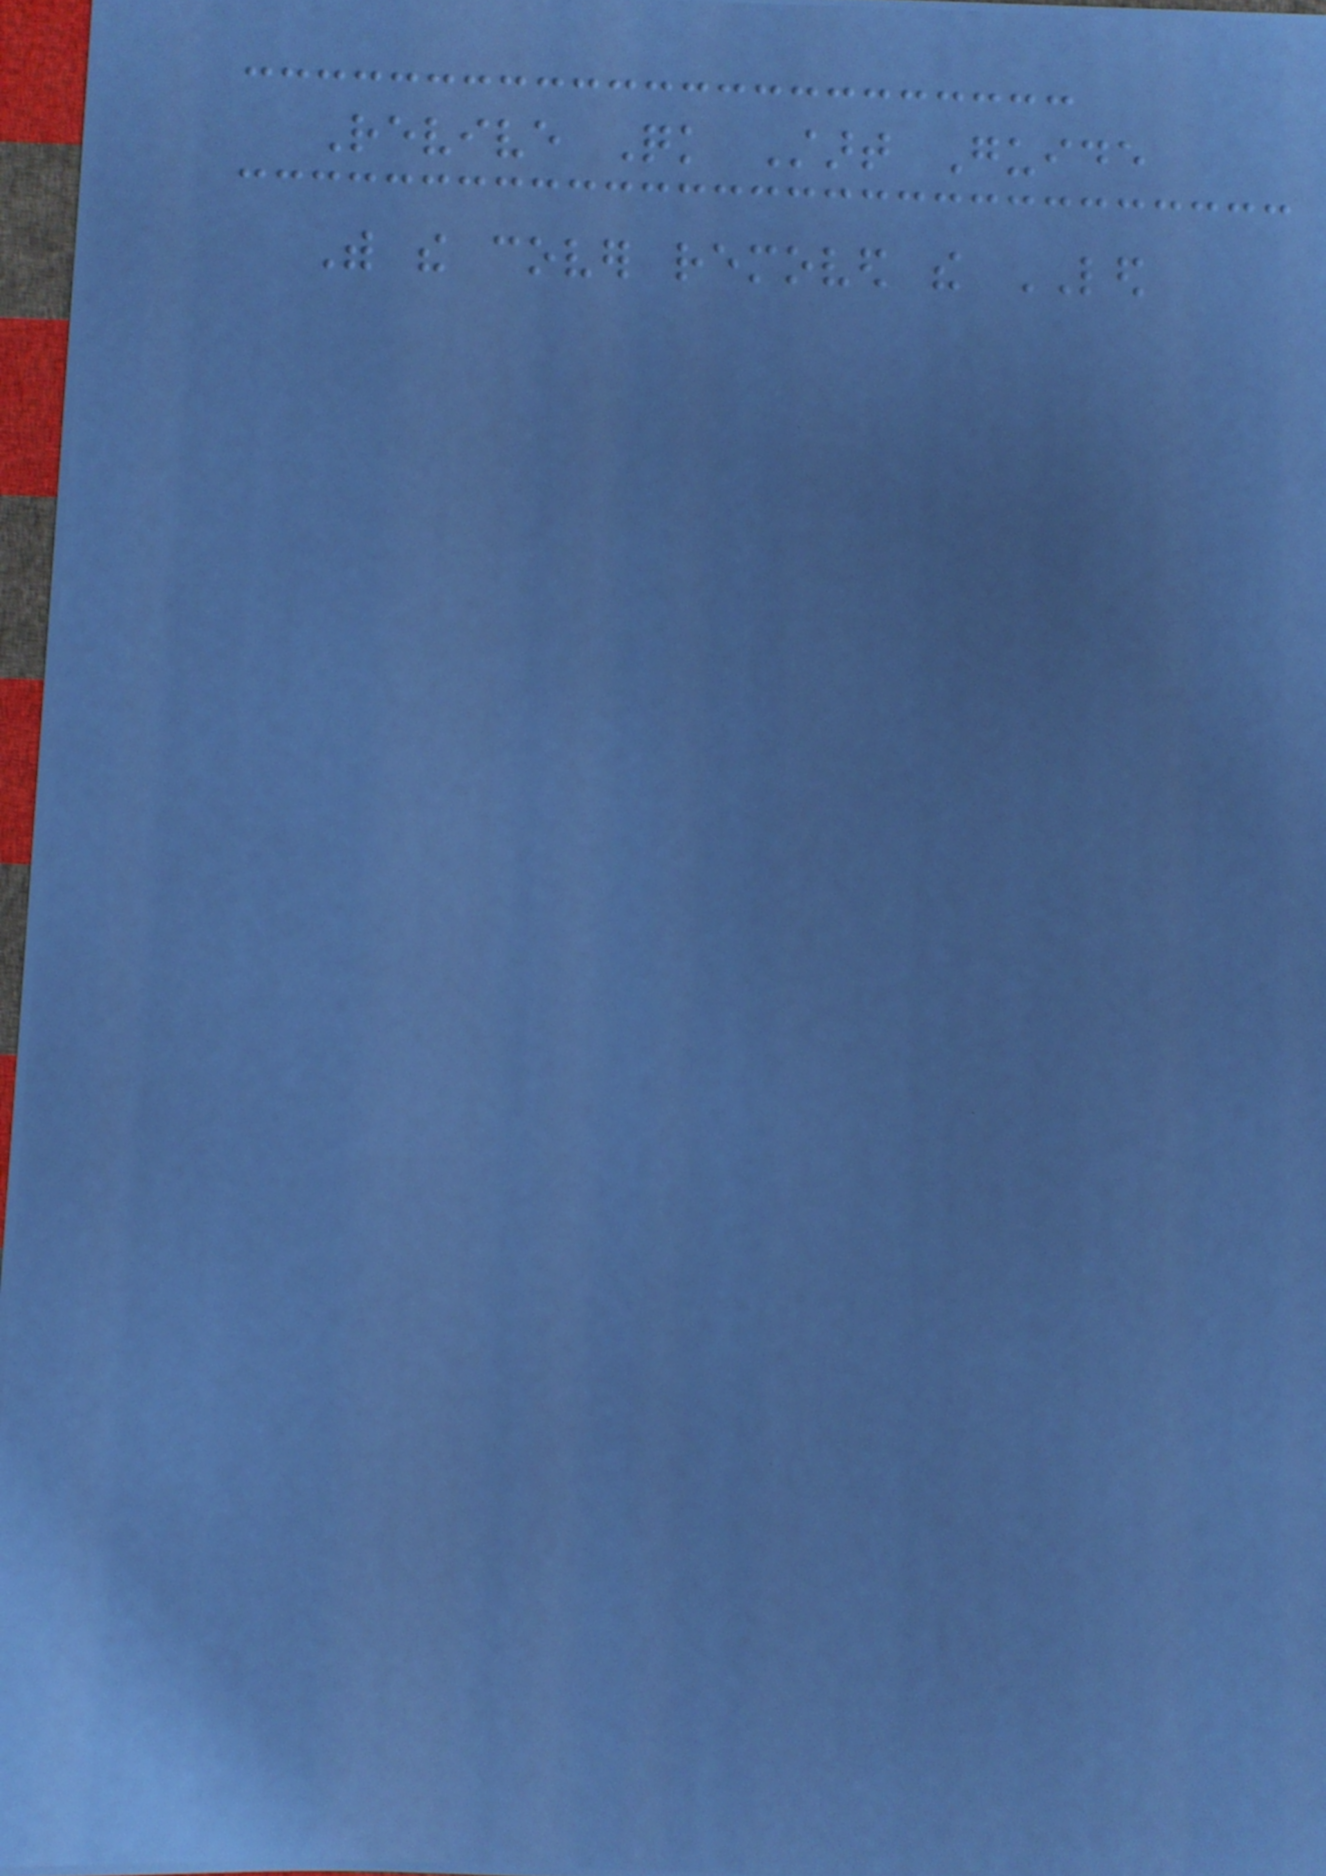Revive Quick Start Guide
With the cover removed the LED
